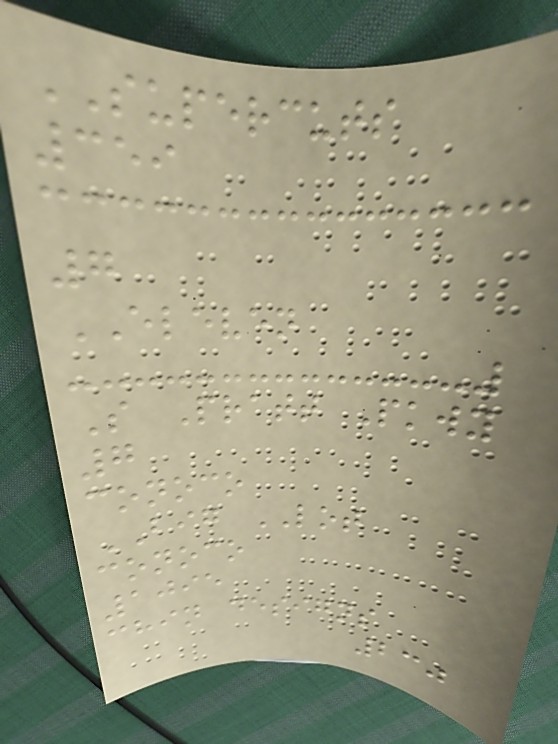SUPERCUTS
359
7
ELEVEN
S Pratt Pkwy
7
conoco
BIG LOT
conoco
1095
chin designs
230
